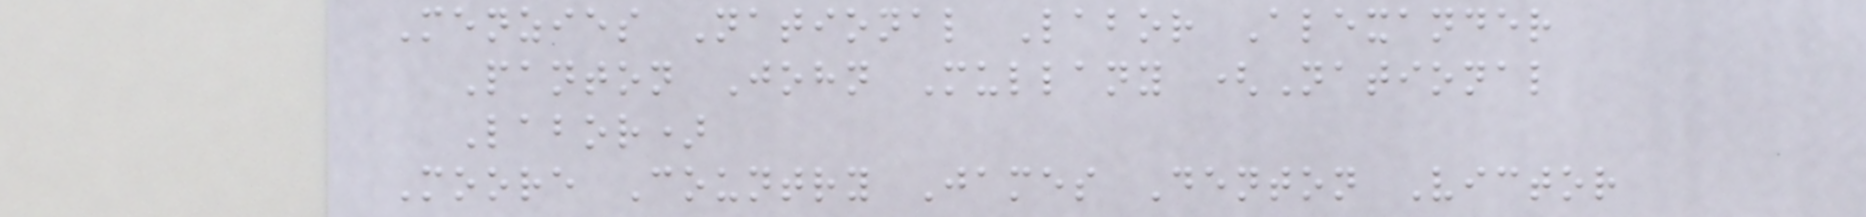Menzies National Labor Alexander
Panton John Mullany (National
Labor)
Moore Country James Denton Victor
